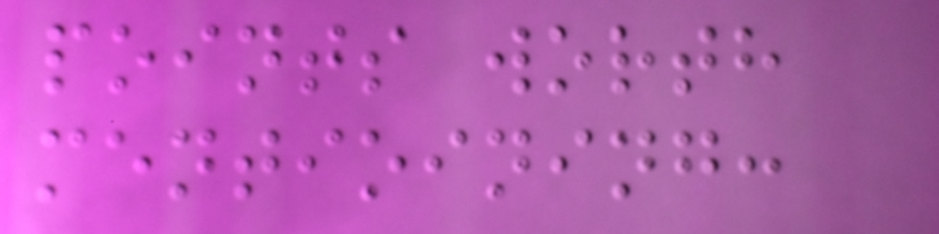points worth
mentioining:
